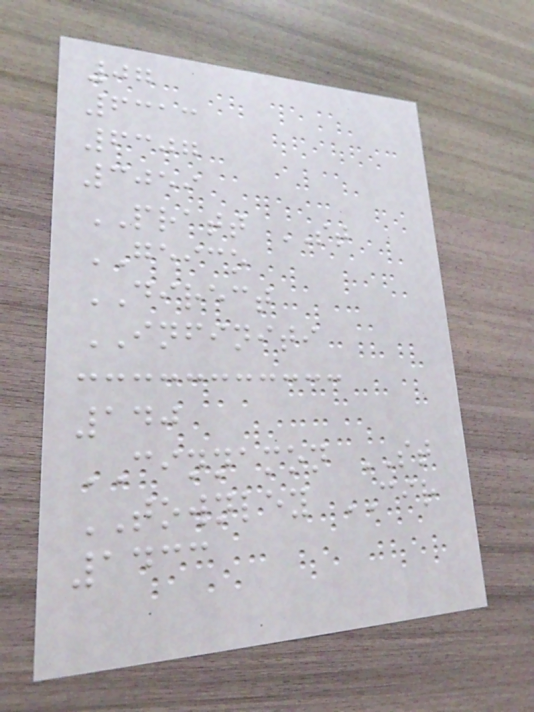07
6313
6307
3059
PRATT ST
GEICO
DIRECT
INFINITI
140
CINNAMON ST
TOWNLEY CIR
1433
